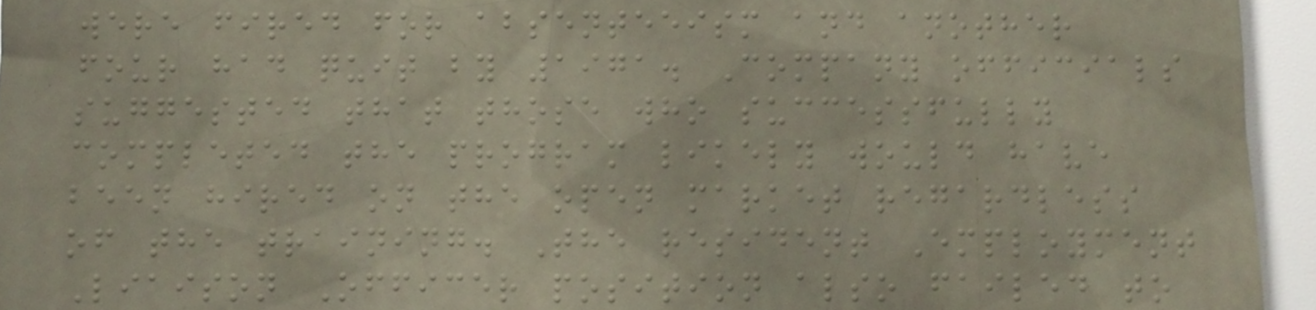were fired for absenteeism and another
four had quit by 1971. Company officials
suggested that those who successfully
completed the program likely would have
been hired on the open market regardless
of the training. The resident Employment
Liaison Officer position also failed to
